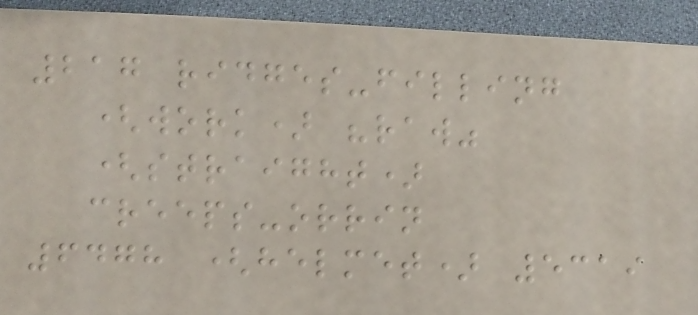217 ridges-filling
(work) "raw"
(straight)
creeps-orrin
6478 (helmet) 5319
